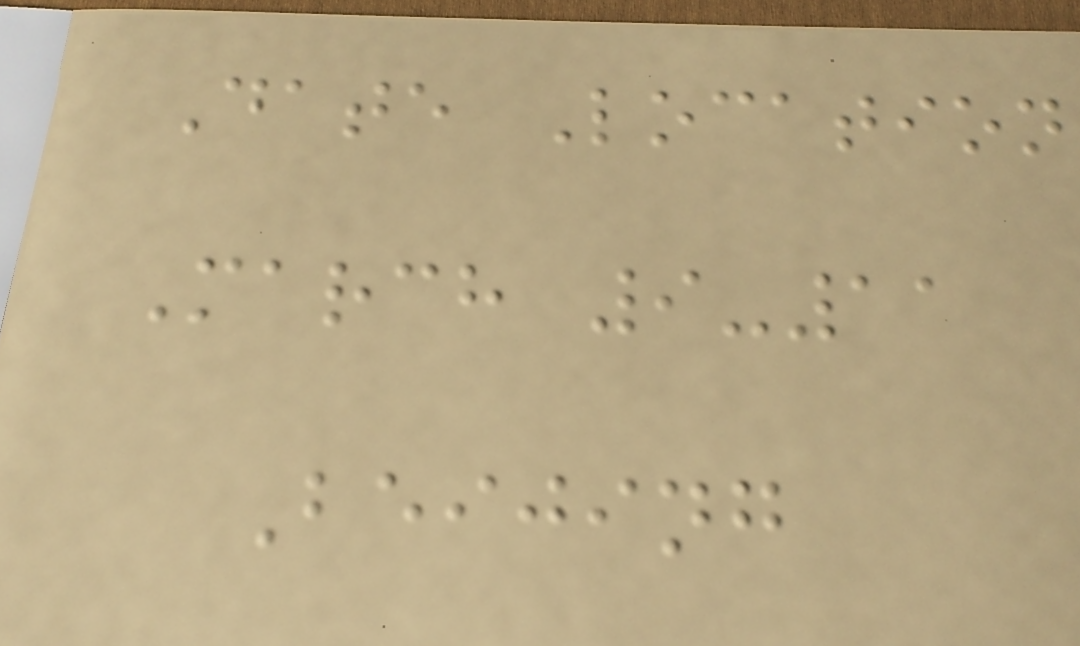Date Location
March 9-11
Beijing
